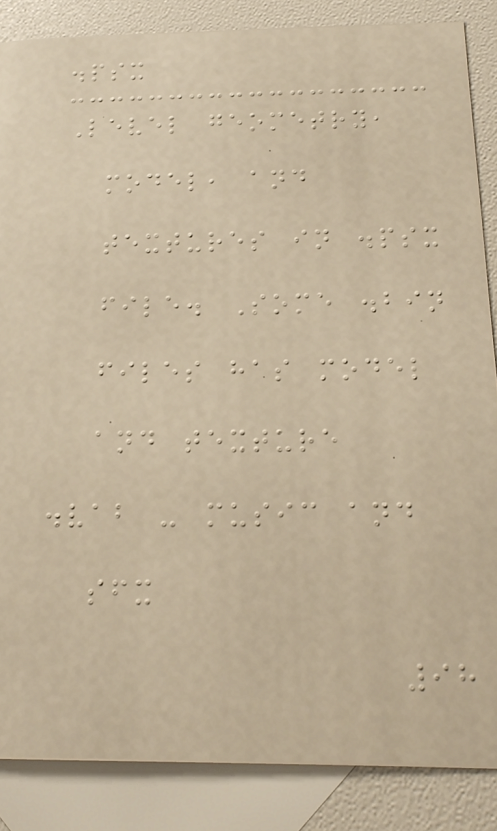.psx
Level geometry,
model, and
textures in .psx
file. Some .bin
files has model
and texture
.vab - music and
sfx
98
